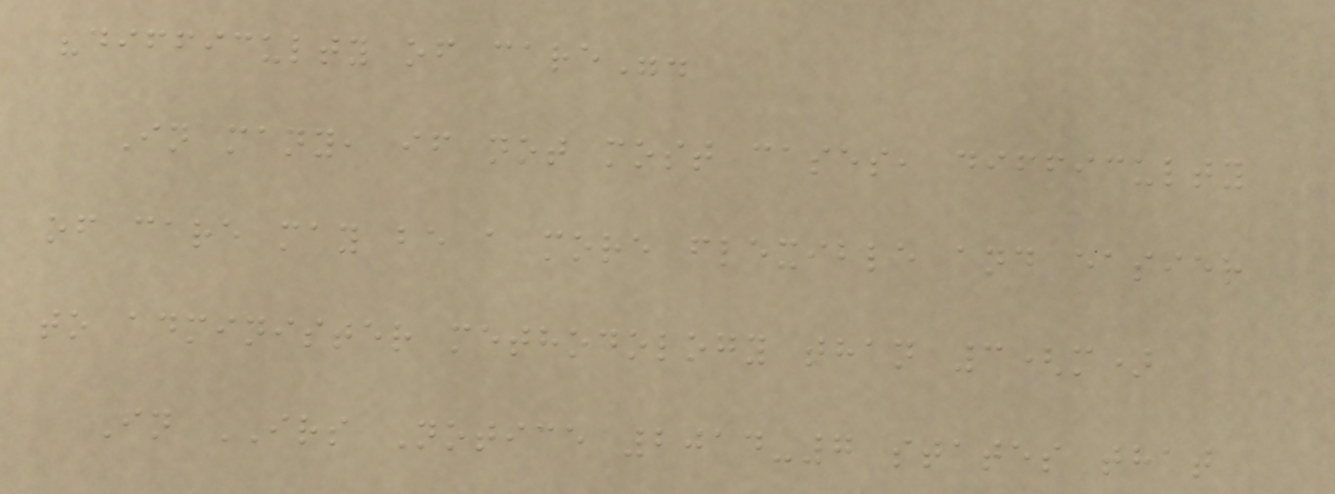"difficulty of care".
In many, if not most cases, difficulty
of care may be a more flexible and easier
to administer methodology than 3(m)
In IRS Notice 2014-7 states that
